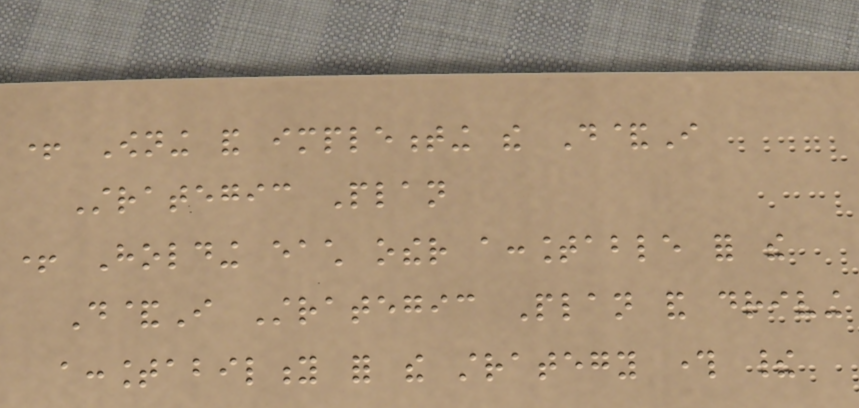+ Owning and implementing the D&I
Strategic Plan
+ Holding each other accountable for the
D&I Strategic Plan and driving
accountability for the strategy through their
